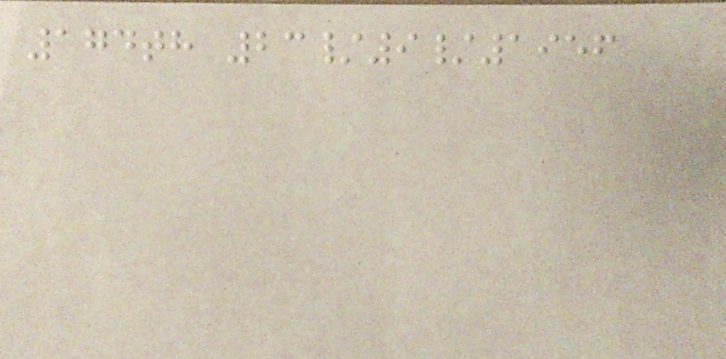174th 23/9/1956
